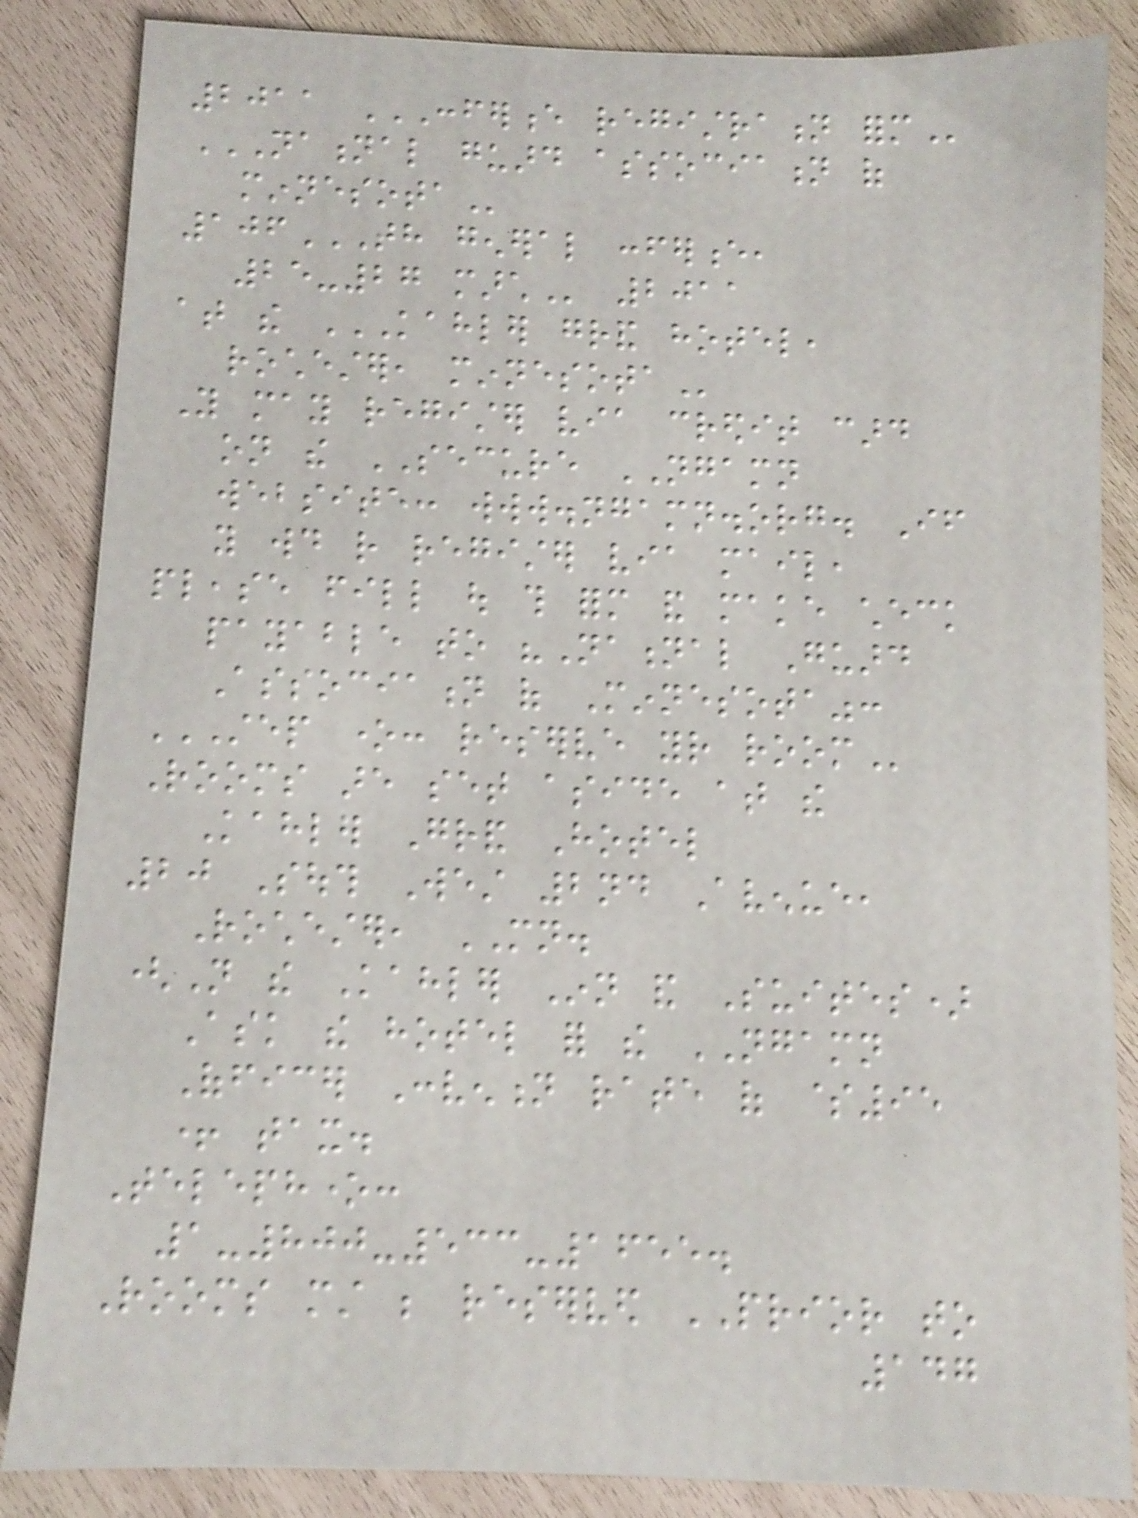2011 CONFERENCE REGISTRATION FORM
NATIONAL GUARD ASSOCIATION OF
MINNESOTA
106TH GENERAL CONFERENCE,
25-27 MARCH 2011
at the KAHLER GRAND HOTEL,
ROCHESTER, MINNESOTA
You may register via credit card
on the SECURE NGAMN
website: www.ngamn.org. If
you would rather register via mail,
please fill out this form and make check
payable to "National Guard
Association of Minnesota":
STEP ONE: RESERVE YOUR ROOM
Rooms are set aside at the
Kahler Grand Hotel
20 South West 2nd Avenue,
Rochester, MN.
(Not the Kahler Inn and Suites)
Ask the hotel for the NGAMN
Officer Convention rate of $95
+ tax.
Telephone:
1-800-533-1655.
Rooms must be reserved PRIOR to
147
